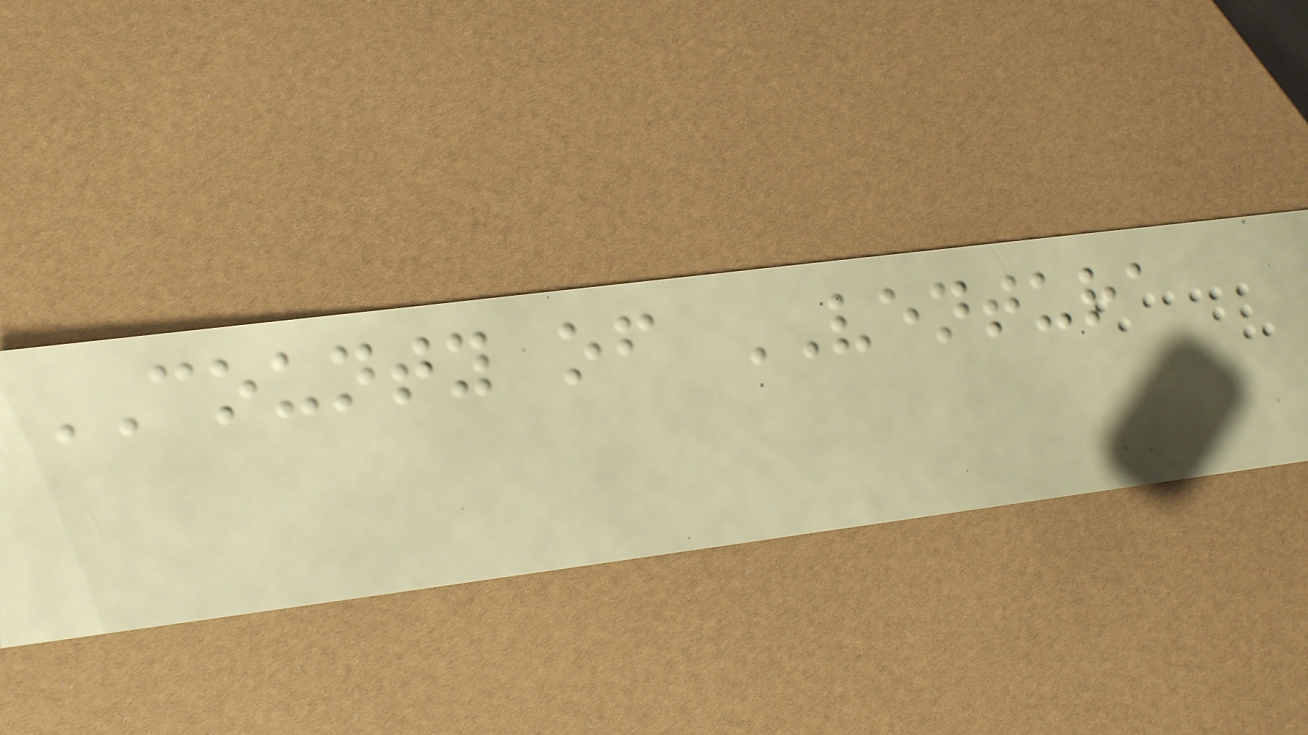COUNTY of VENTURA
